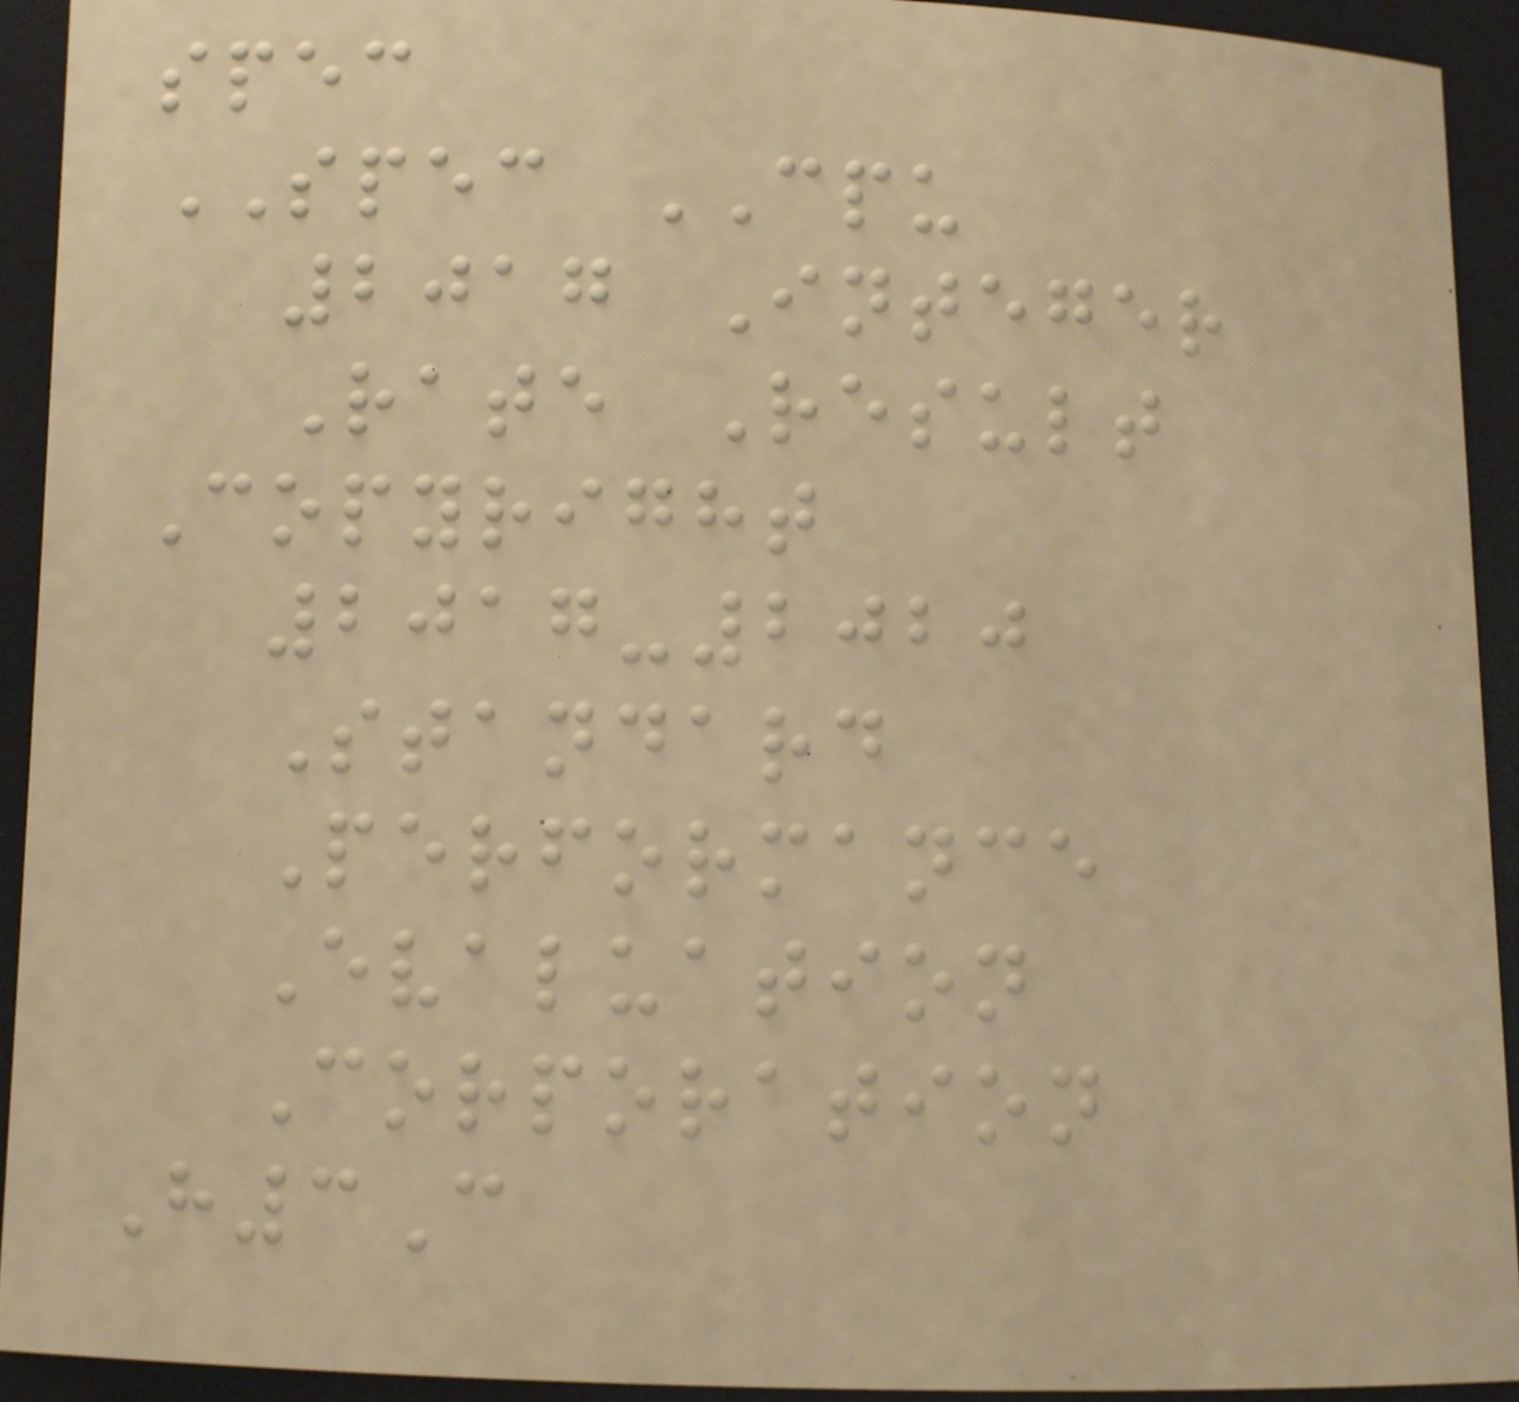spec
SPEC CPU
2017 Integer
Rate Result
Copyright
2017-2020
Standard
Performance
Evaluation
Corporation
H3C
